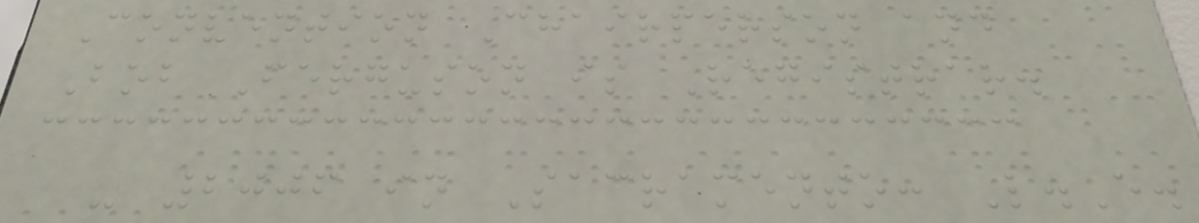Convention Chairperson and
Bob Ferguson is Registrar.
- 2006 in Sacramento: L.E.
